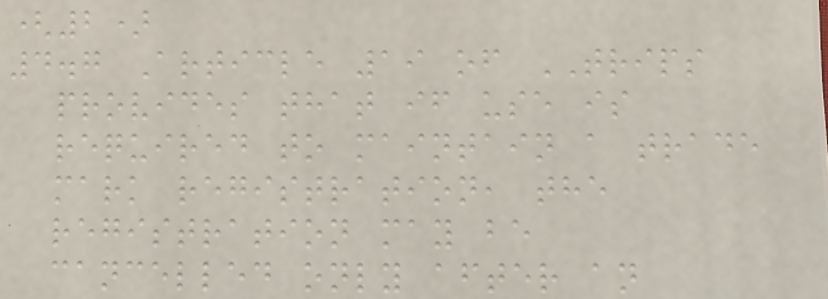(2)
4.7 Article 19 of TRIPS
provides that if use is
required to maintain a trade
mark registration, the
registration may be
cancelled only after an
